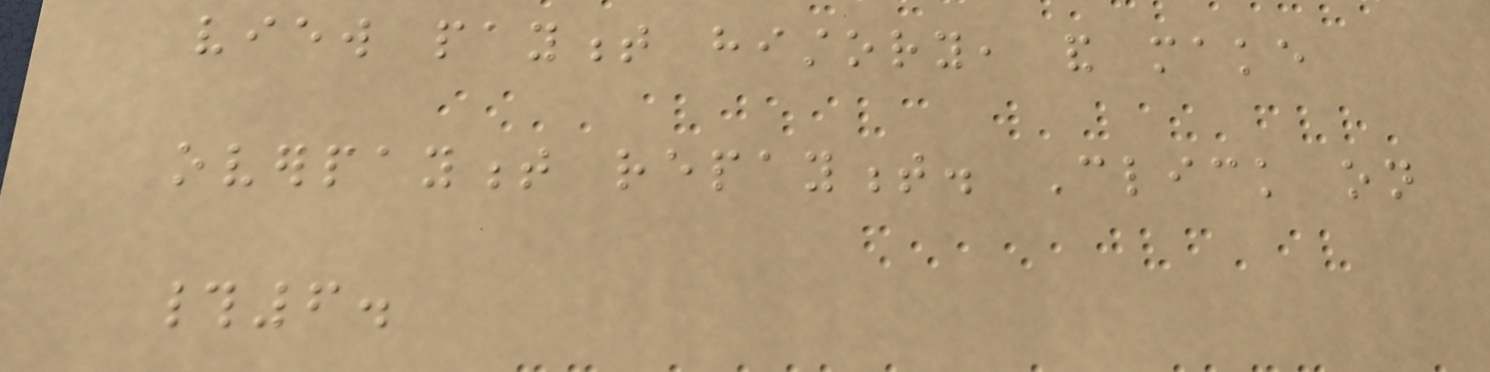view payment history, and make
overpayment repayment. Click on
#6.
